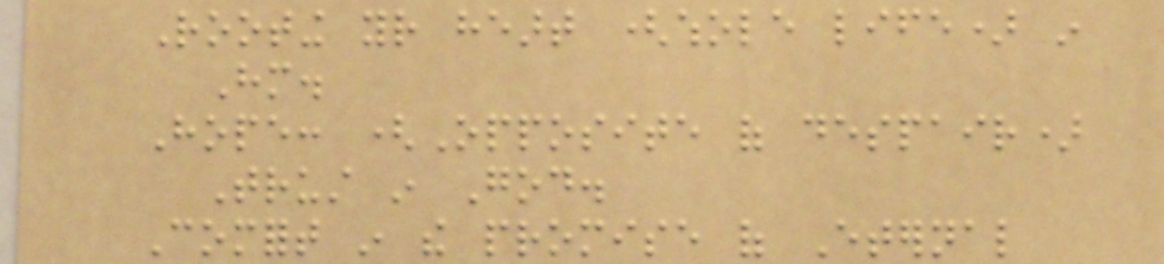Rooting your heart (whole life) in
Him.
Hope: (Opposite of despair)
Trust in God.
Comfort in the promise of Eternal
